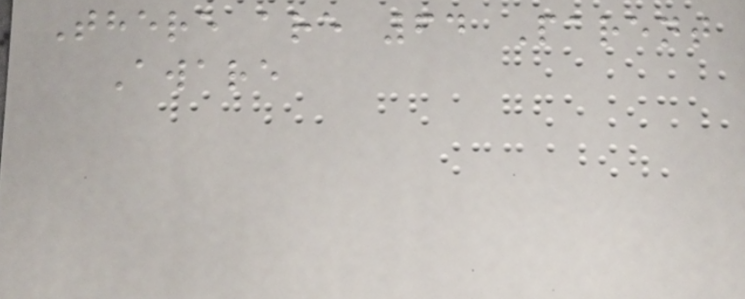There are 64 Parent
Aware
